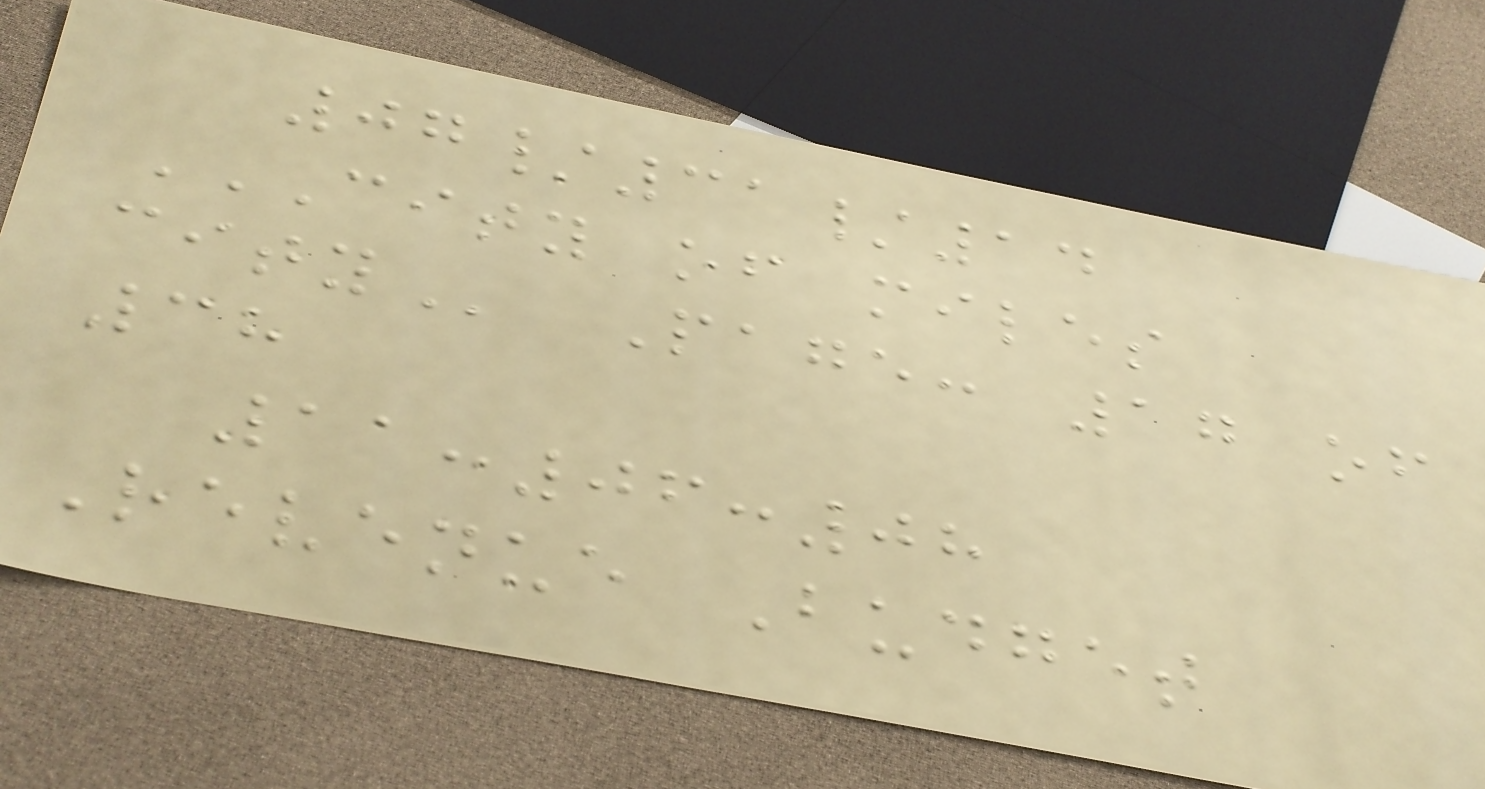07/31/14
CITY OF MILES
CITY Page: 17 of
38
11:06:08
Revenue Budget
